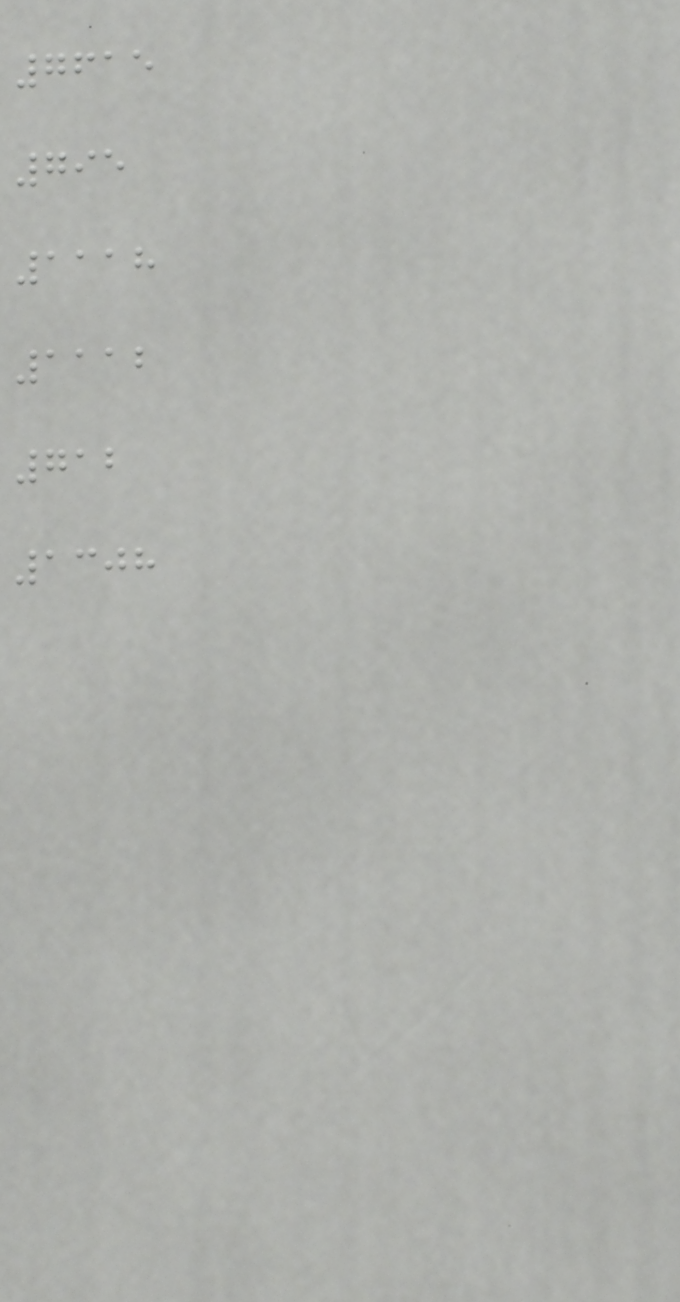7615
795
1118
1112
712
1308
